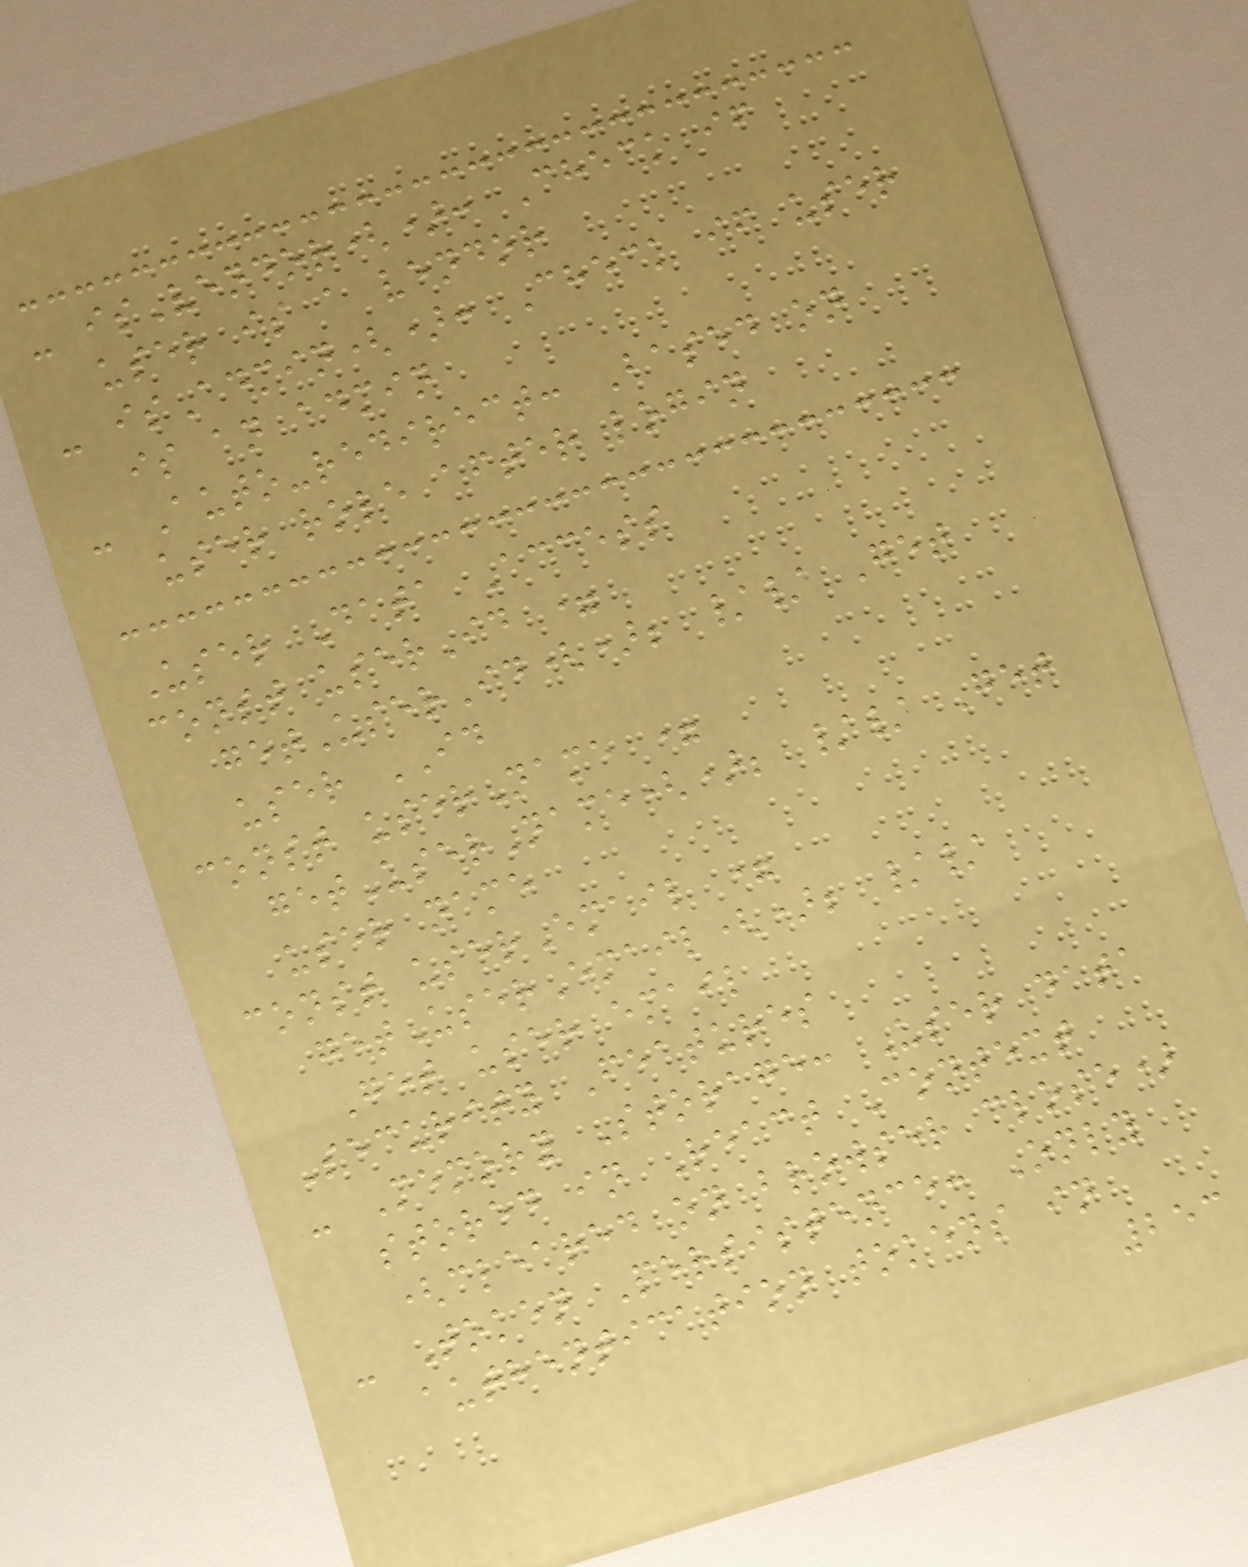- isVendor(): Check if
user is a vendor
- isAdmin(): Check if user
is an admin
- Auto-redirect: Based on
user role after login
User Data Access
const userId =
getUserId(); // Get
user ID
const userName =
getUserName(); // Get
user name
const userEmail =
getUserEmail(); //
Get user email
Security Features
- Memory Storage: User data
stored in React Context
(cleared on browser close)
- Token Persistence: Only
authentication tokens in
253
